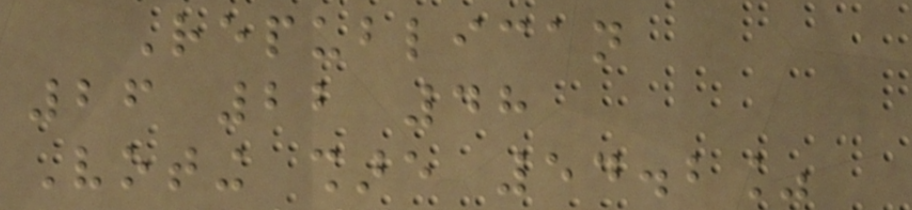Republican
26 22 48
Voting share 54.2%
